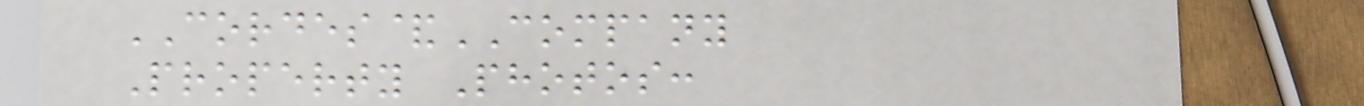CORDES&COMPANY
Property Photos:
